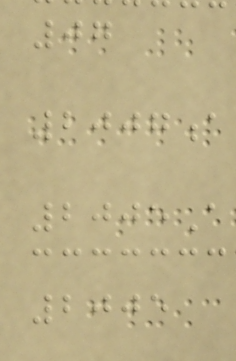07
2007a
2005A
2005
